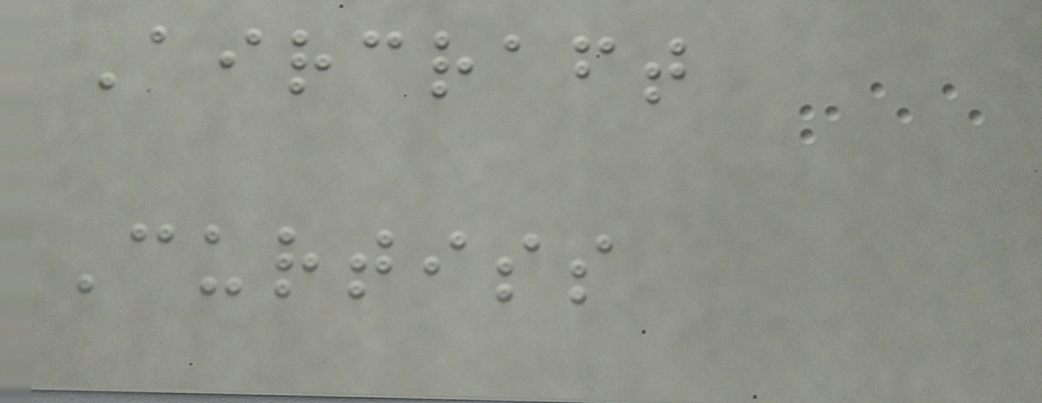Aircraft
Curtiss
